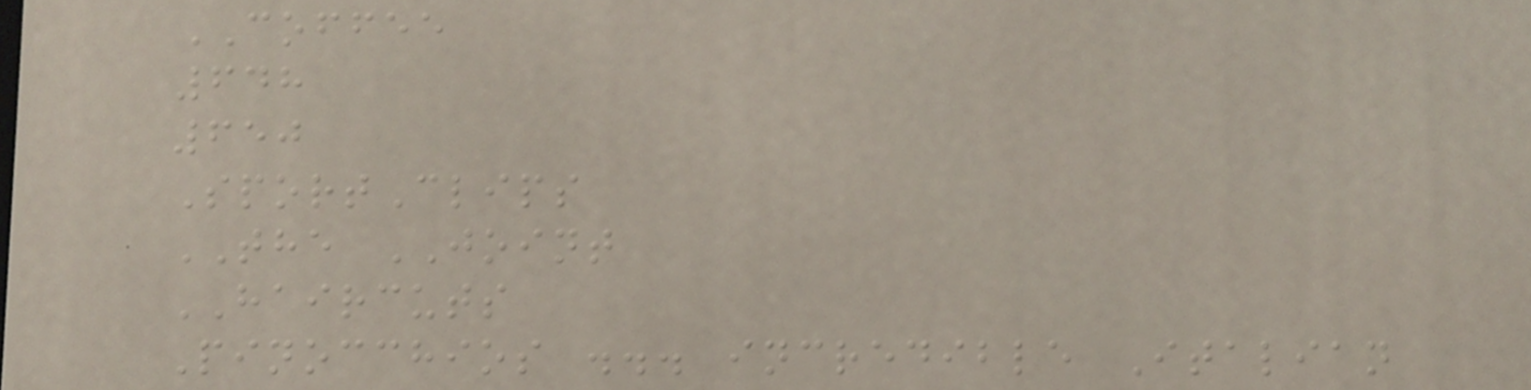COFFEE
648
650
SportClips
THE JOINT
HAIRCUTS
Pinocchios ... incredible Italian
